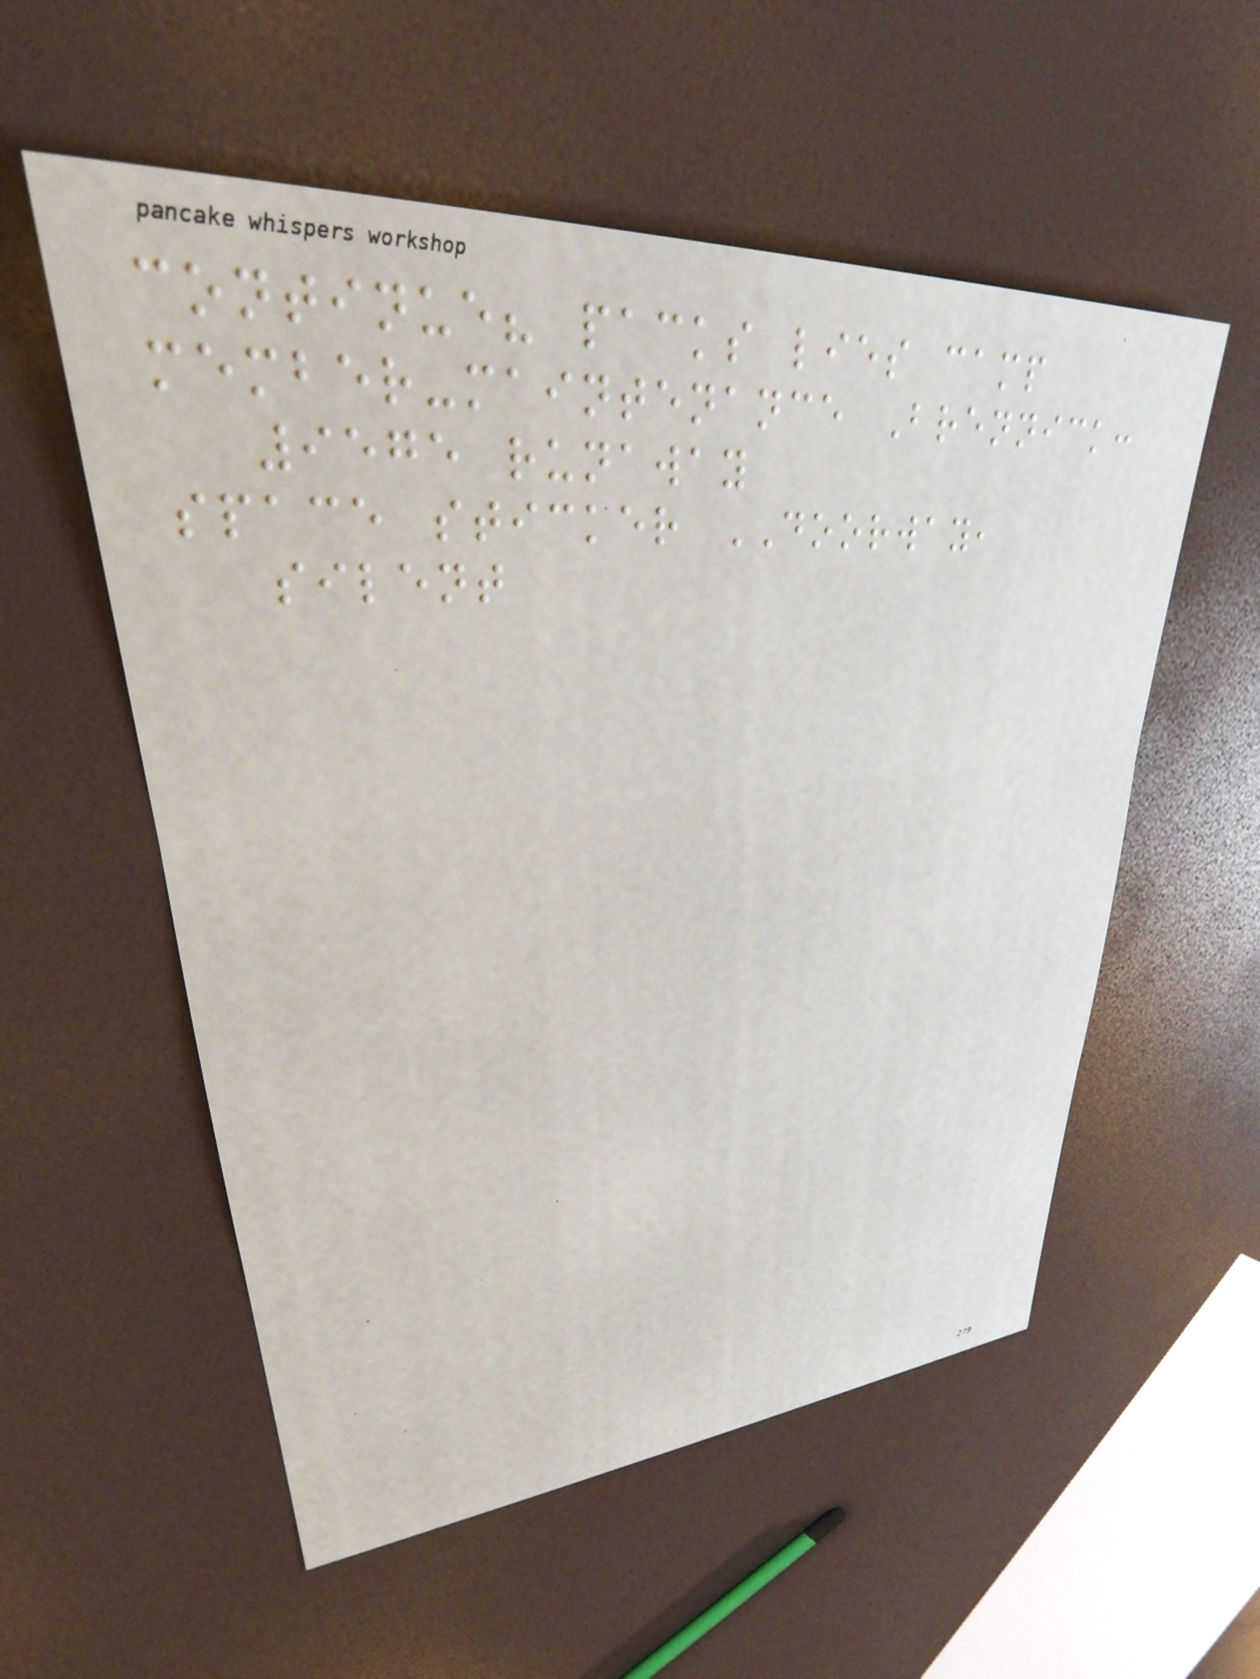continue? packs lies camp
member-maintenance Brennick:
9575 runaway
space sticker DOORWAY,
silent
